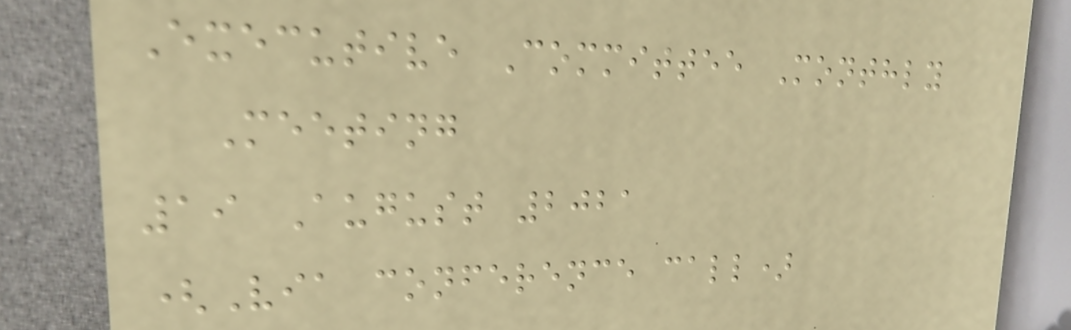Executive Committee Monthly
Meeting
19 August 2021
(Via conference call)
